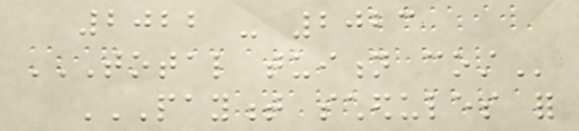2022 - 2023
TOTAL TUITION COST
PAYMENT SCHEDULES FOR
